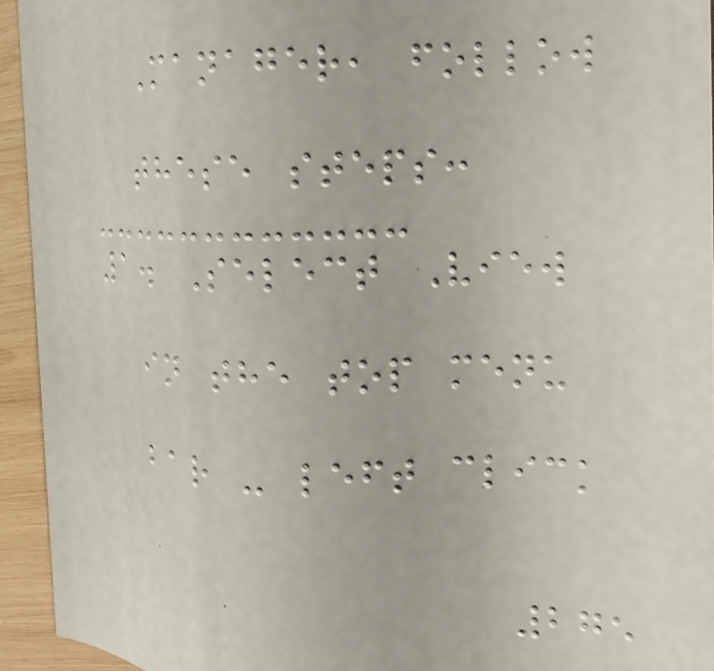Manager, follow
these steps:
1. Select View
in the top menu
bar - left click
275
